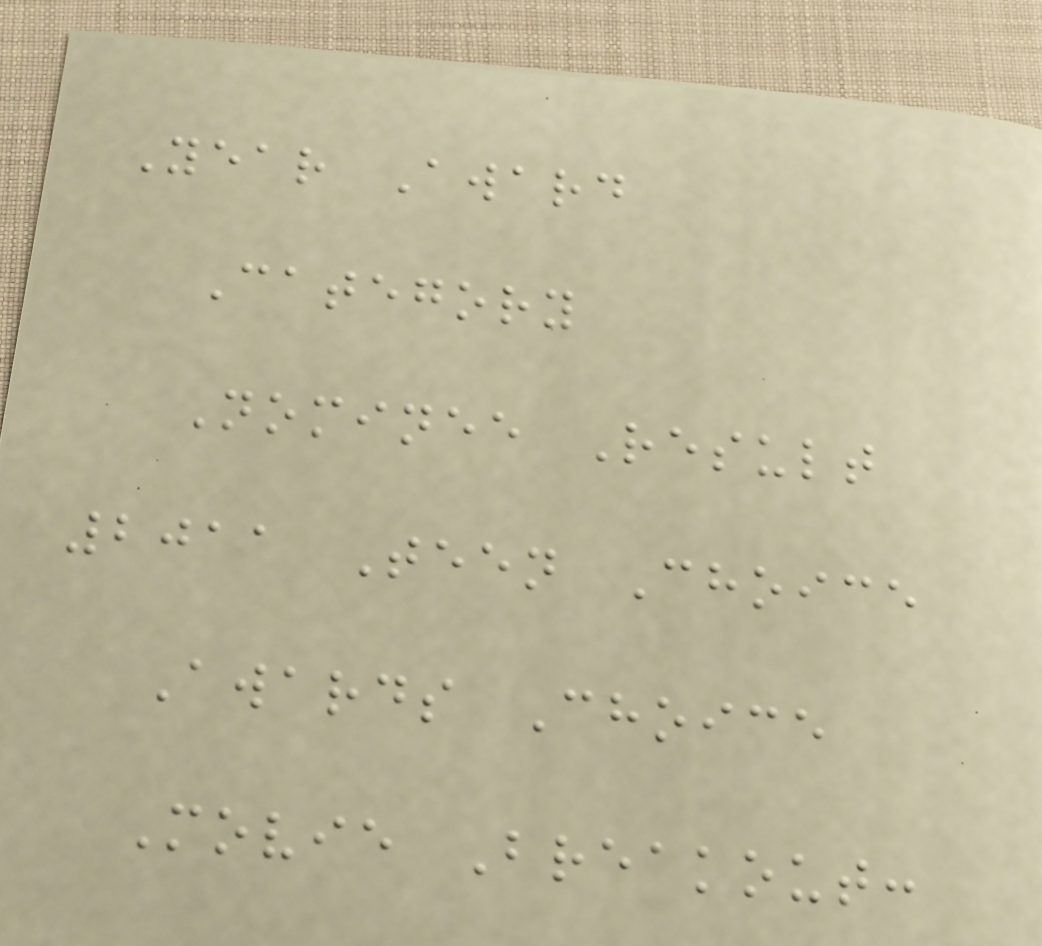Year Award
Category
Nominee Result
2011 Teen Choice
Awards Choice
Movie Breakout:
